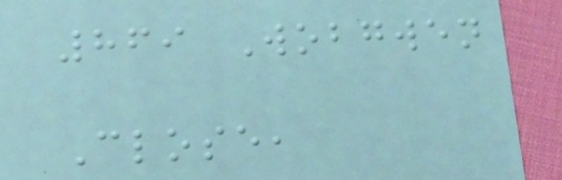869 Wobgwen
Close,
